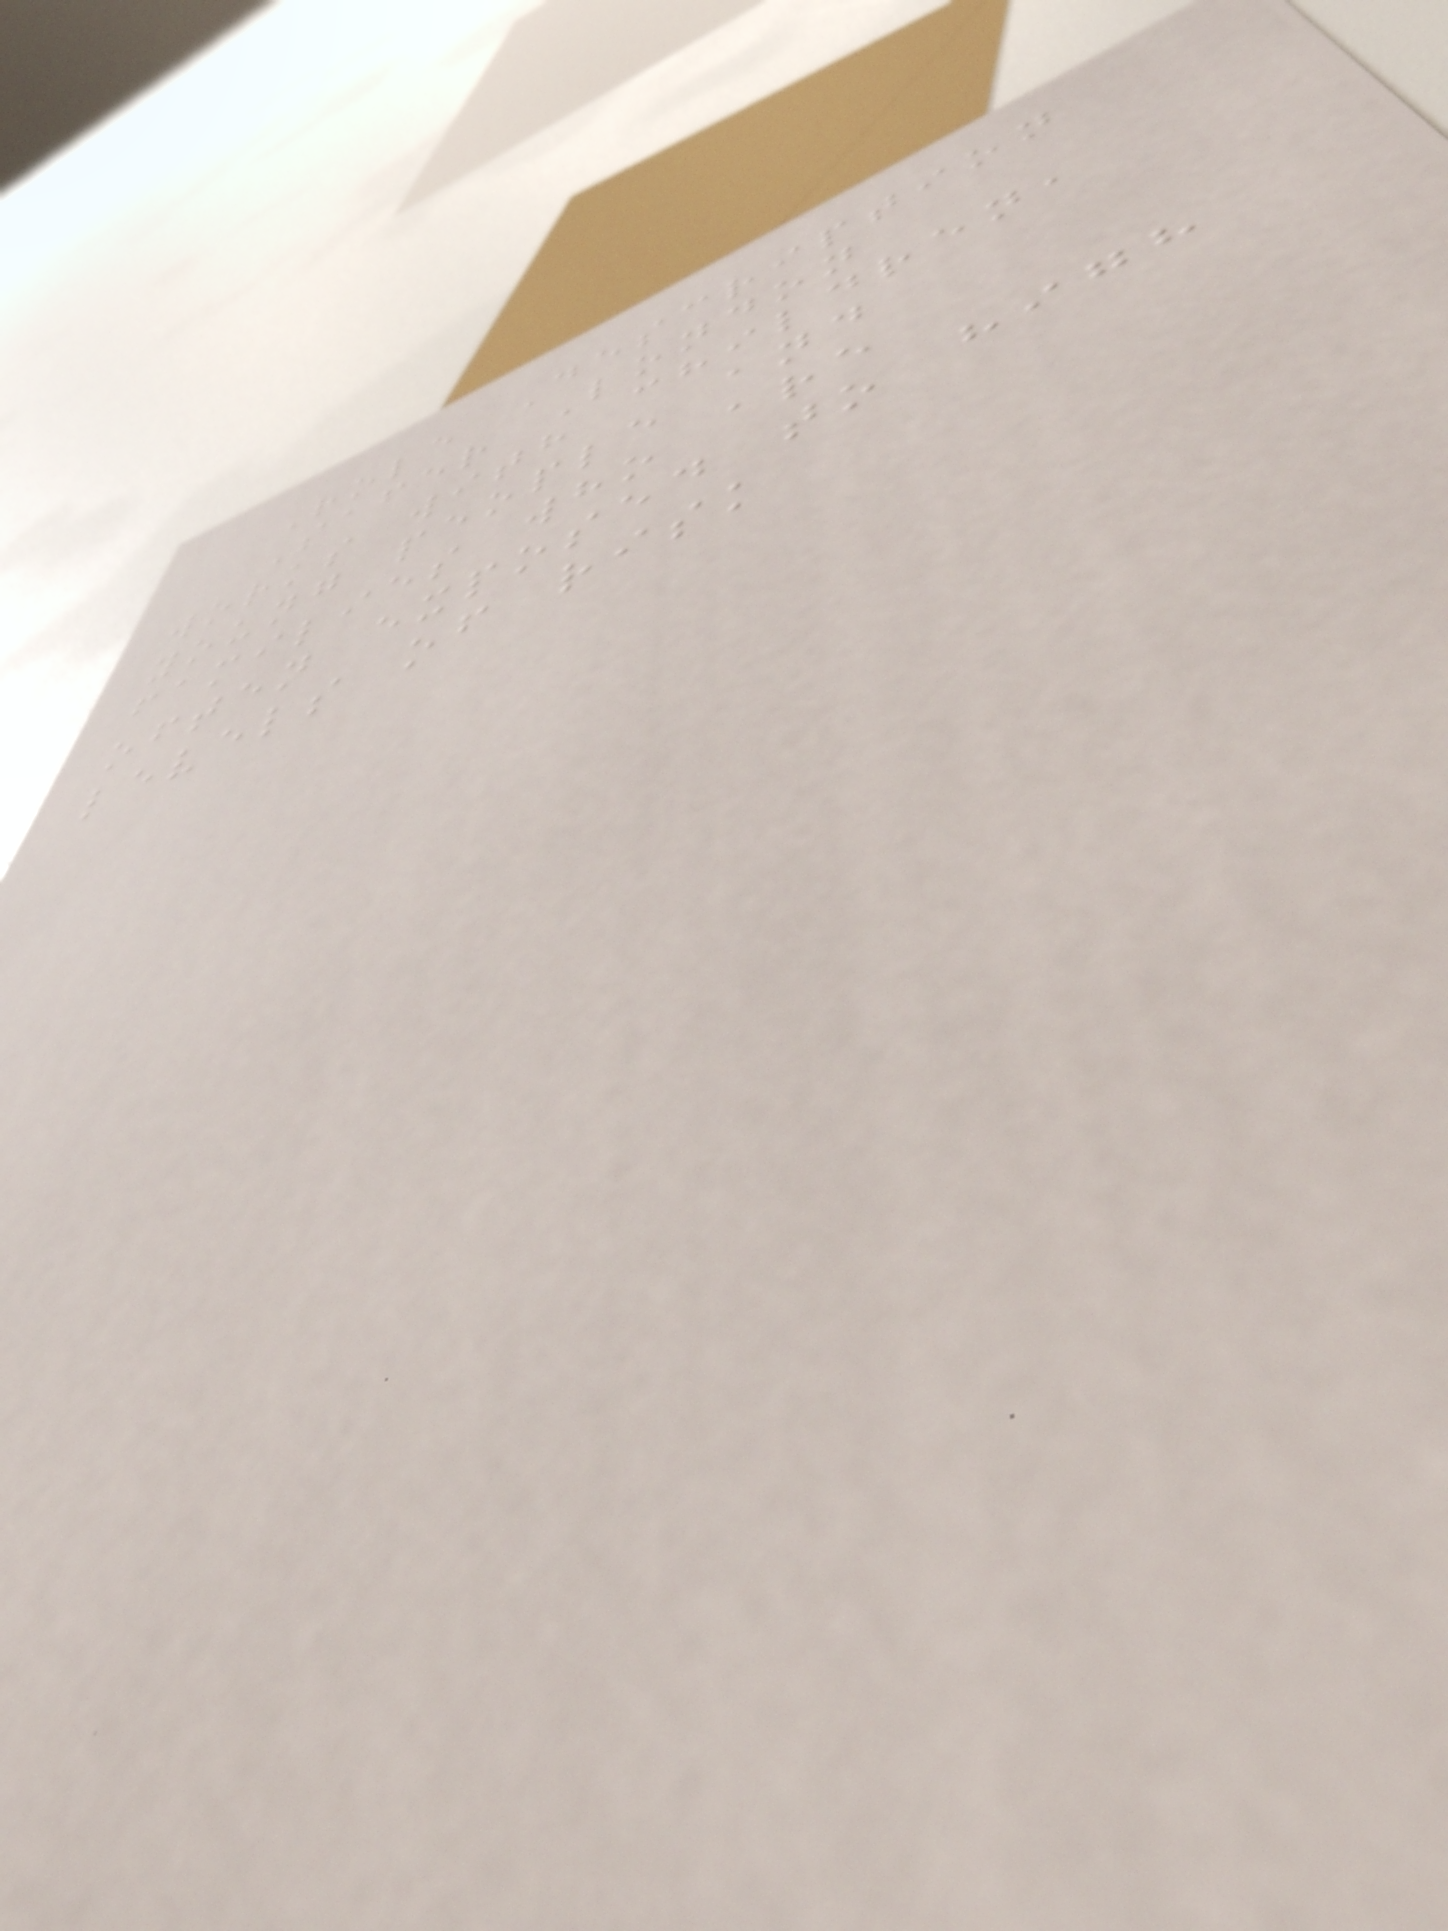Role Description
Safer London
works with children,
young people and
families who are
often exposed to high
levels of risk
